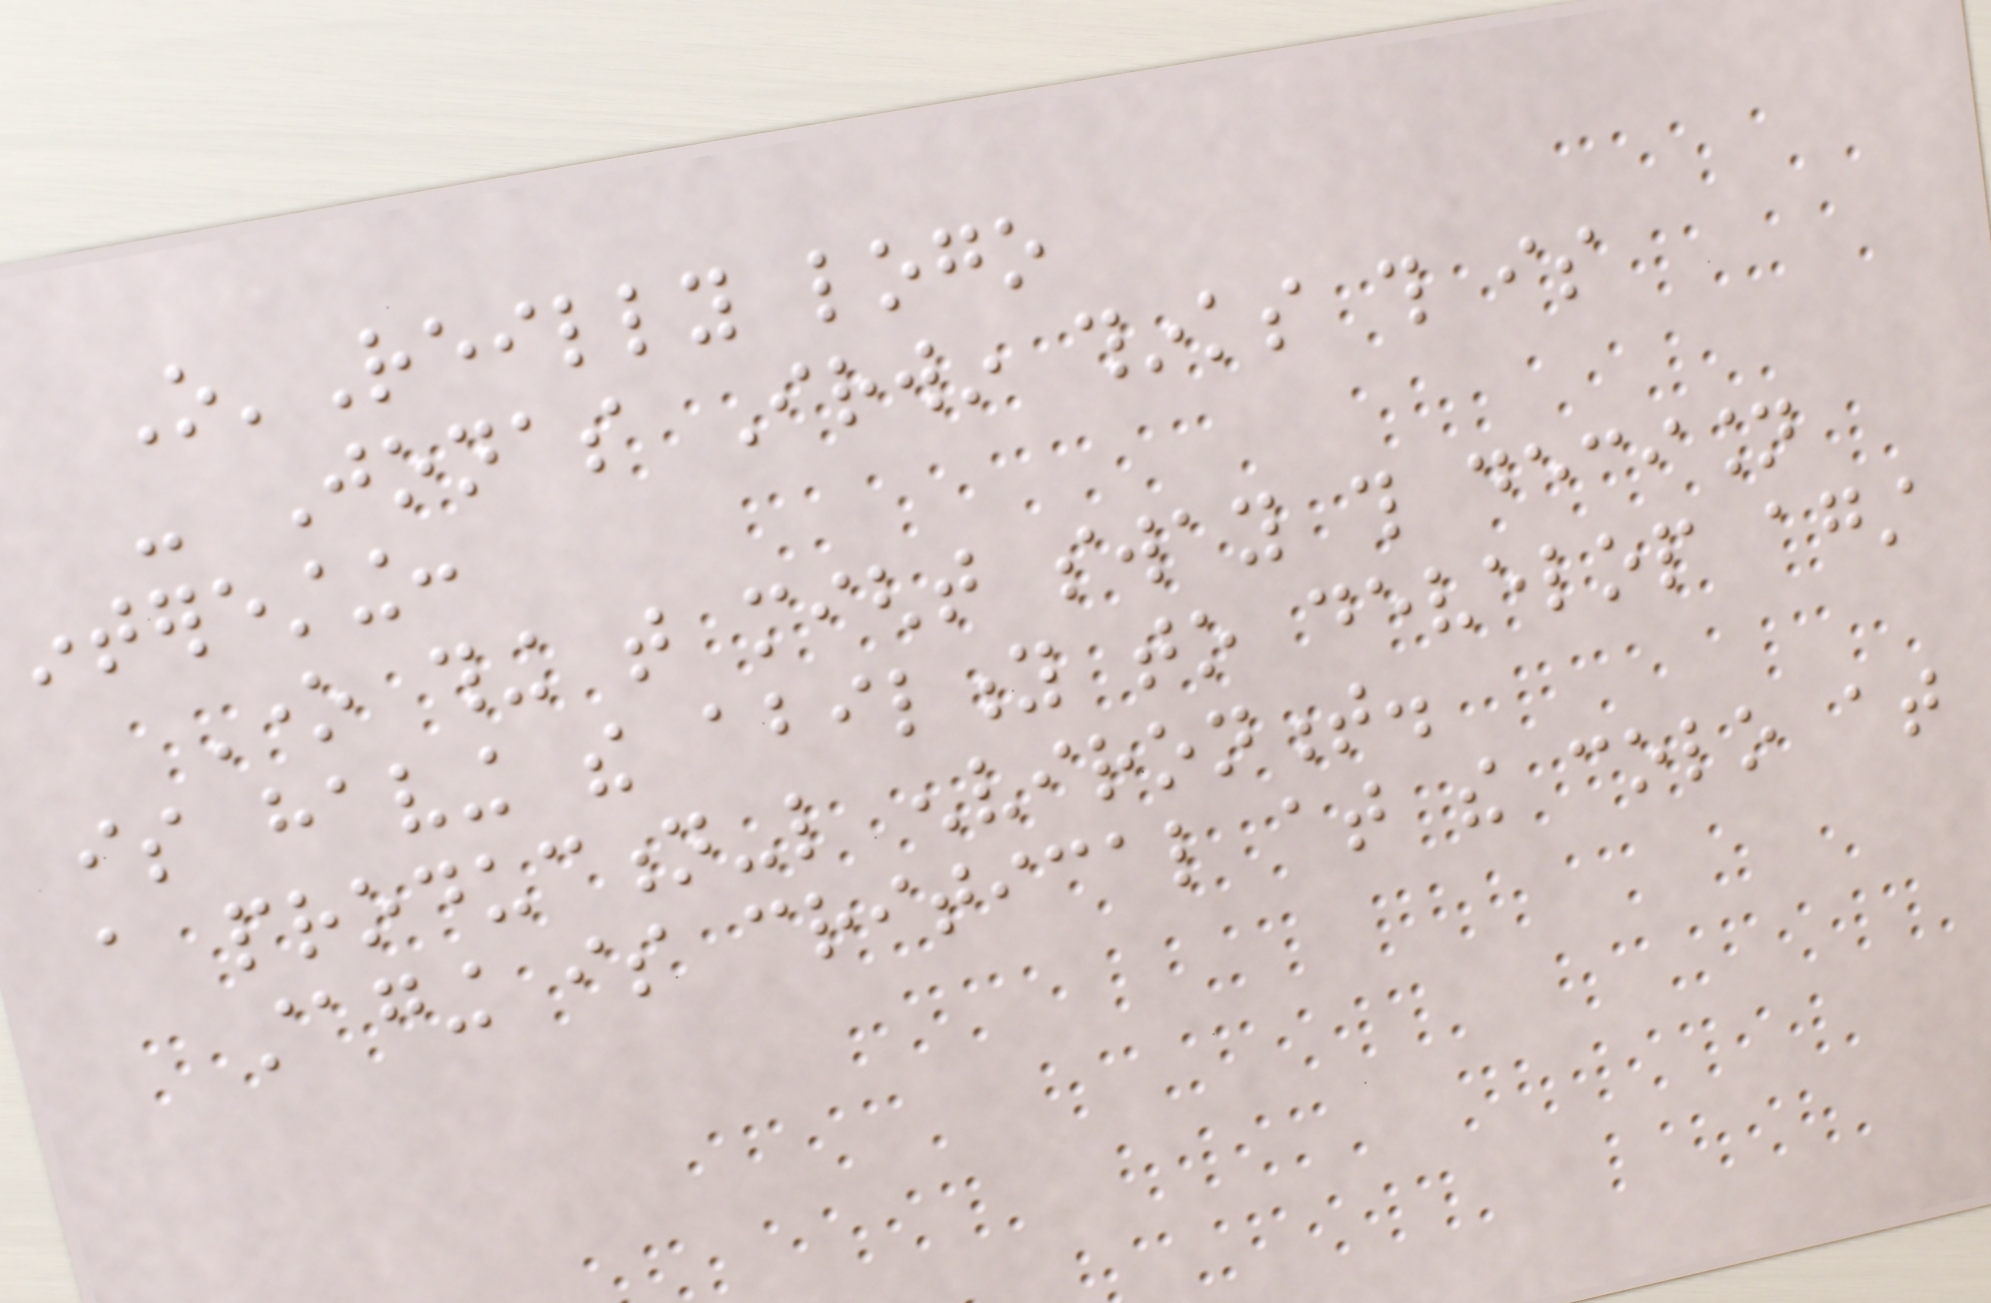O'Reilly logo
- Jonas Irwin thinks this is
interesting:
One thing that might sway this decision
is having the ability to develop against
a production-like environment.
staging is critical at the colo at
